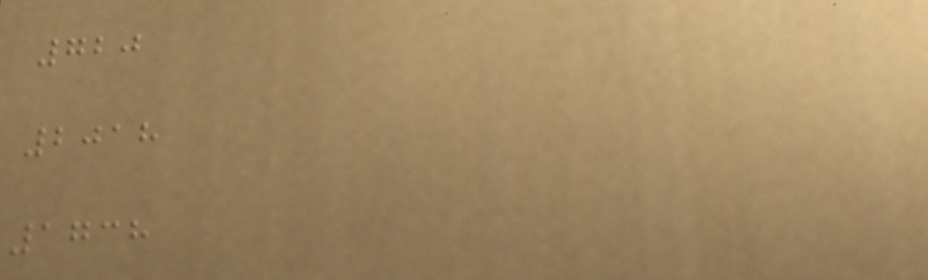720
2018
1738
